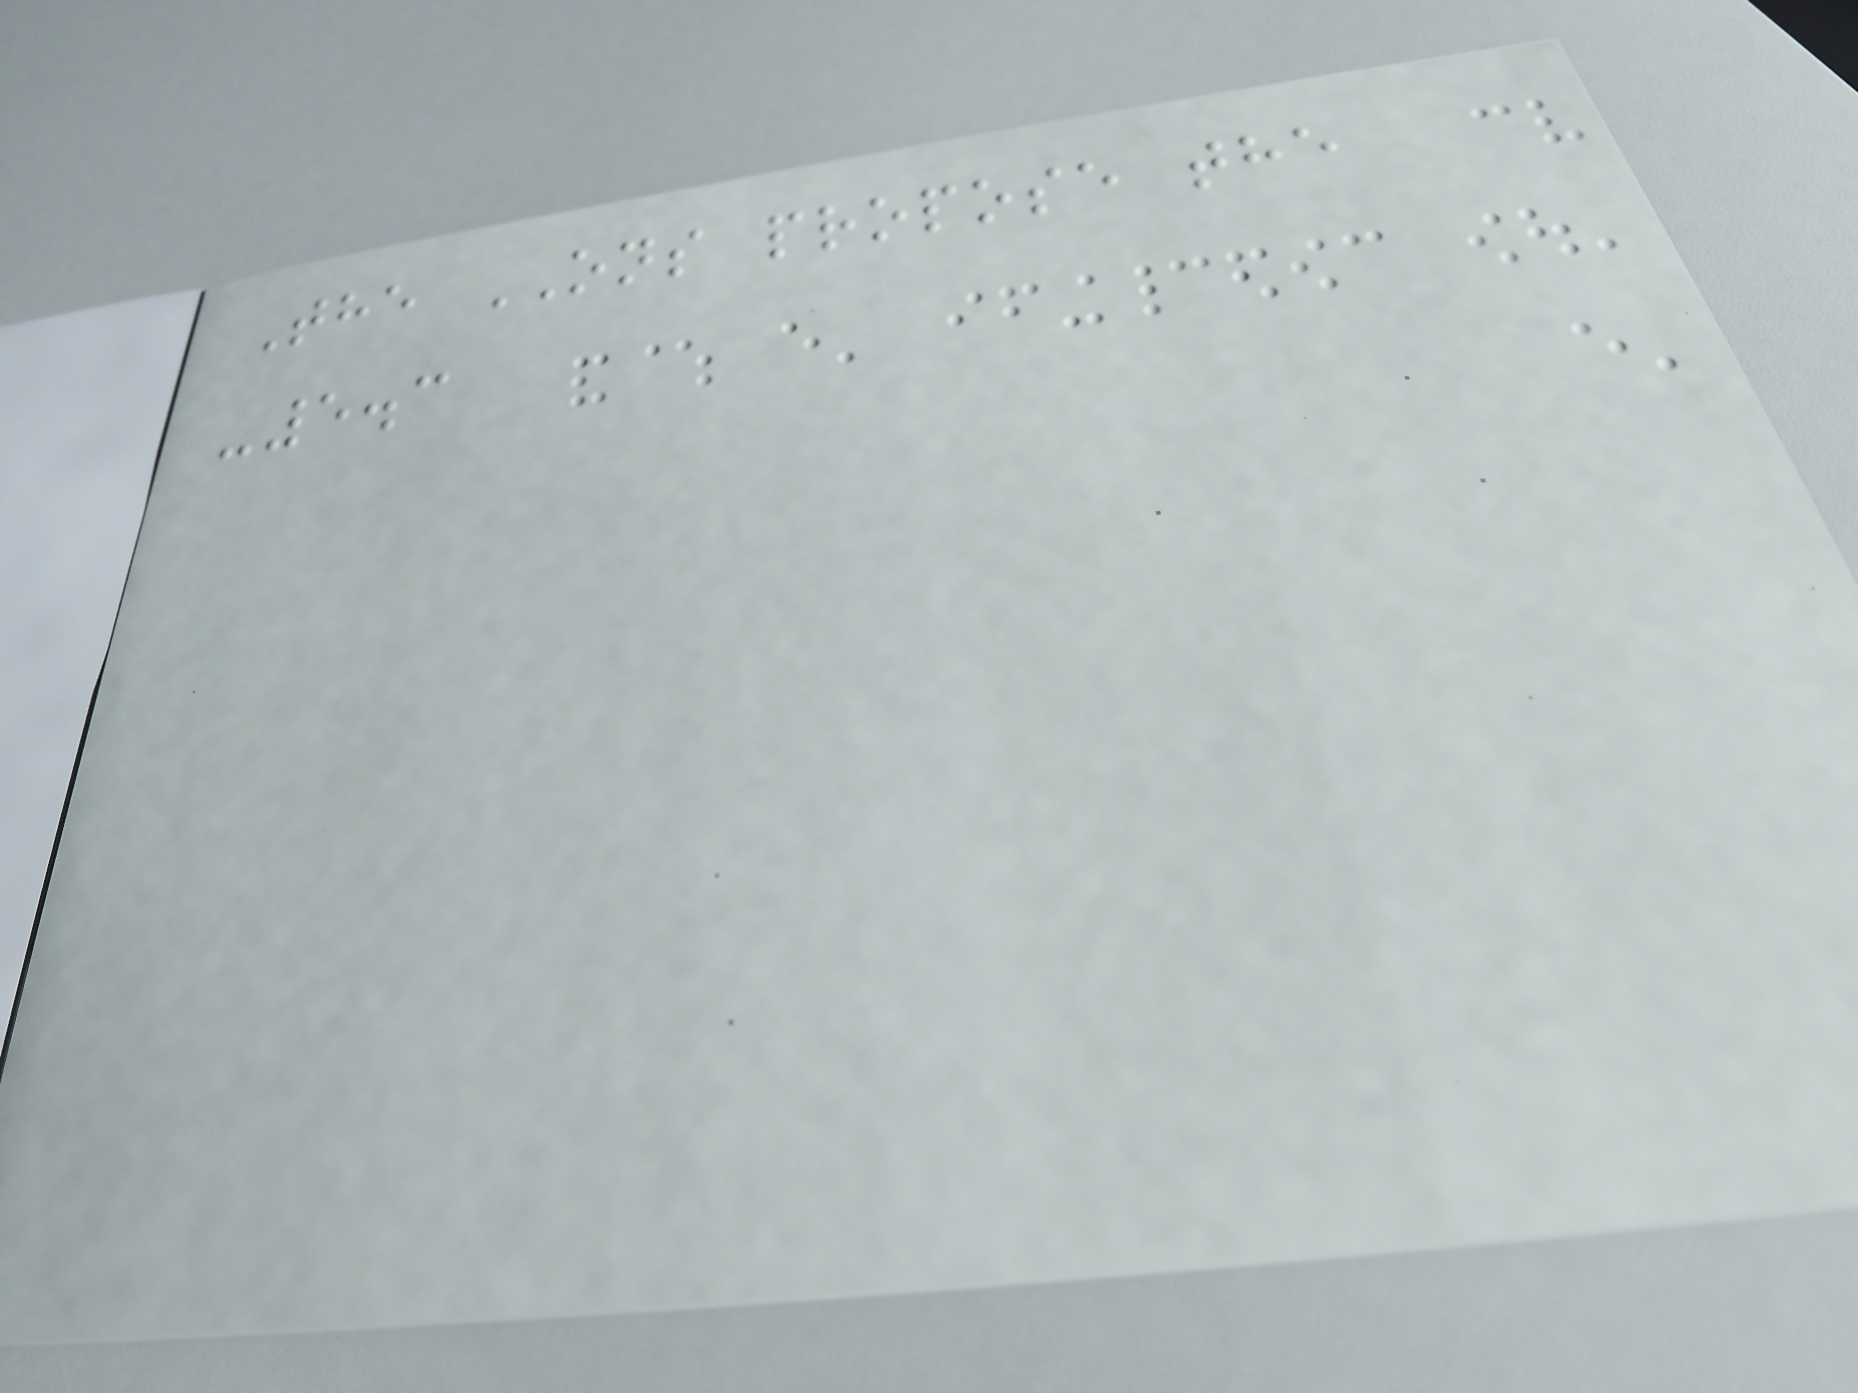The ONS propose the
-5.3
